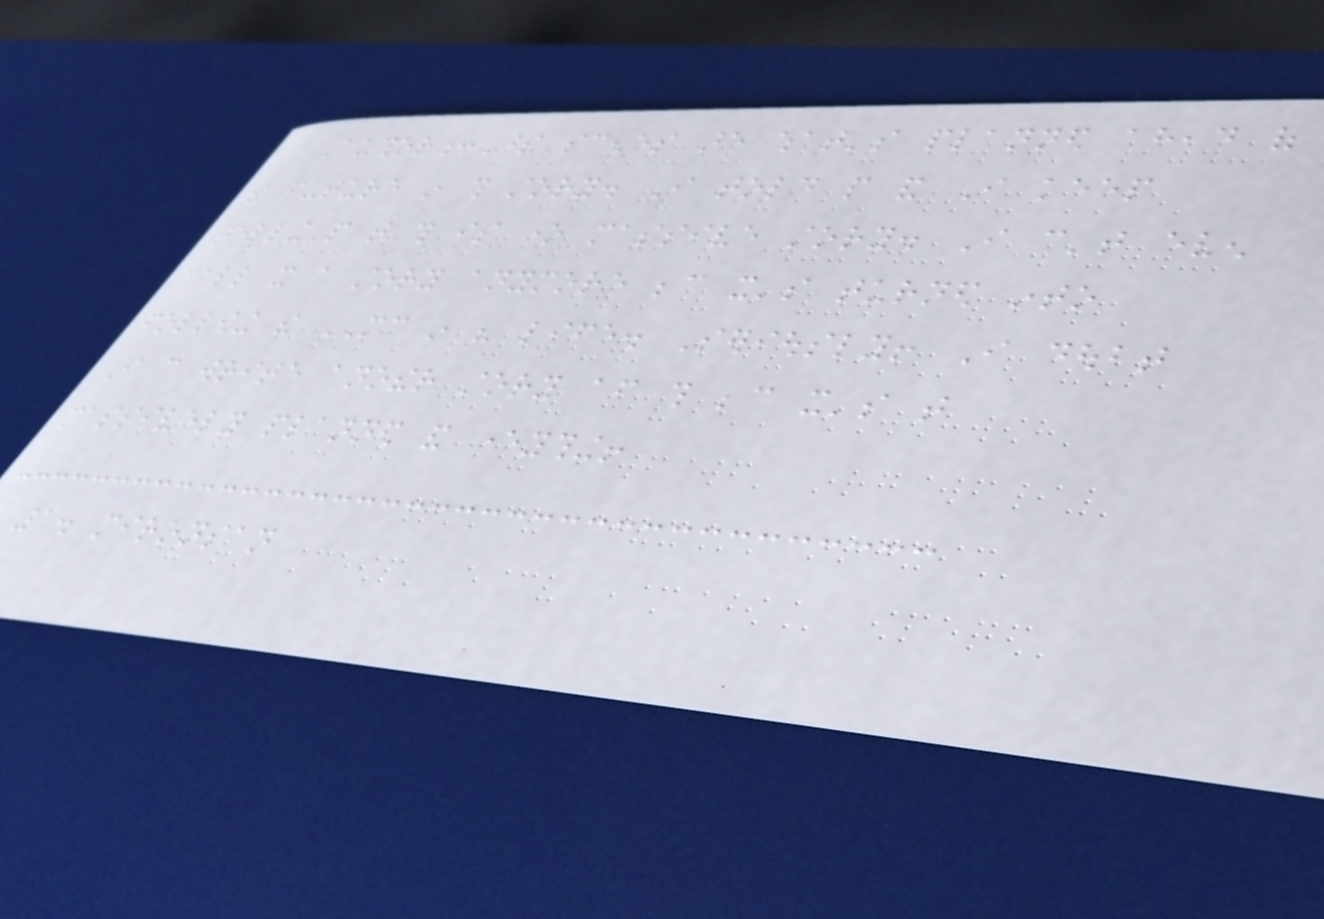Author:These scenes are what's planned ahead of
the future in this story. I told people and I keep
telling people that this is one massive story. I can't even
call it a story anymore because it's turned into
following the MC in his life. Seriously! I doubt
I can write another story after this because it's that
massively planned and everything!
1. mironsan
